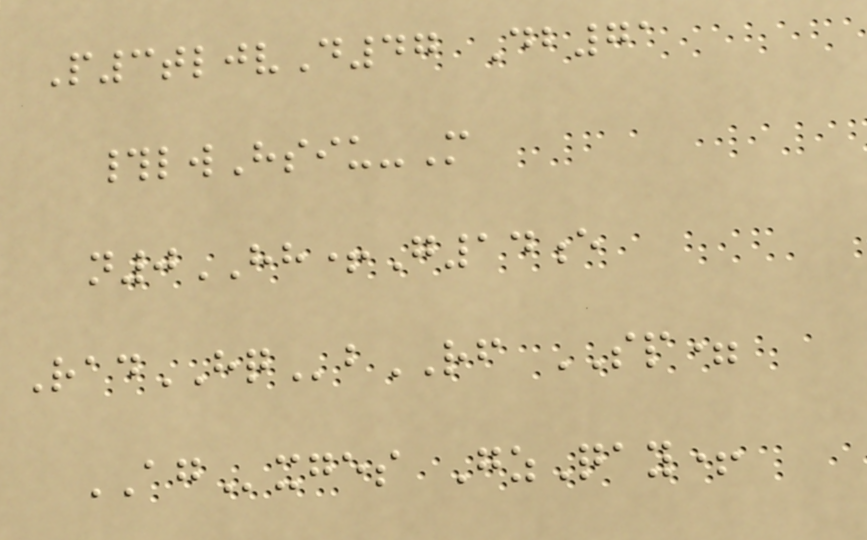P3tljvD47 Db71
#lwHsiu-M
n0HH+G14e
RadHQbRF SP=
AGxges GzQay+
